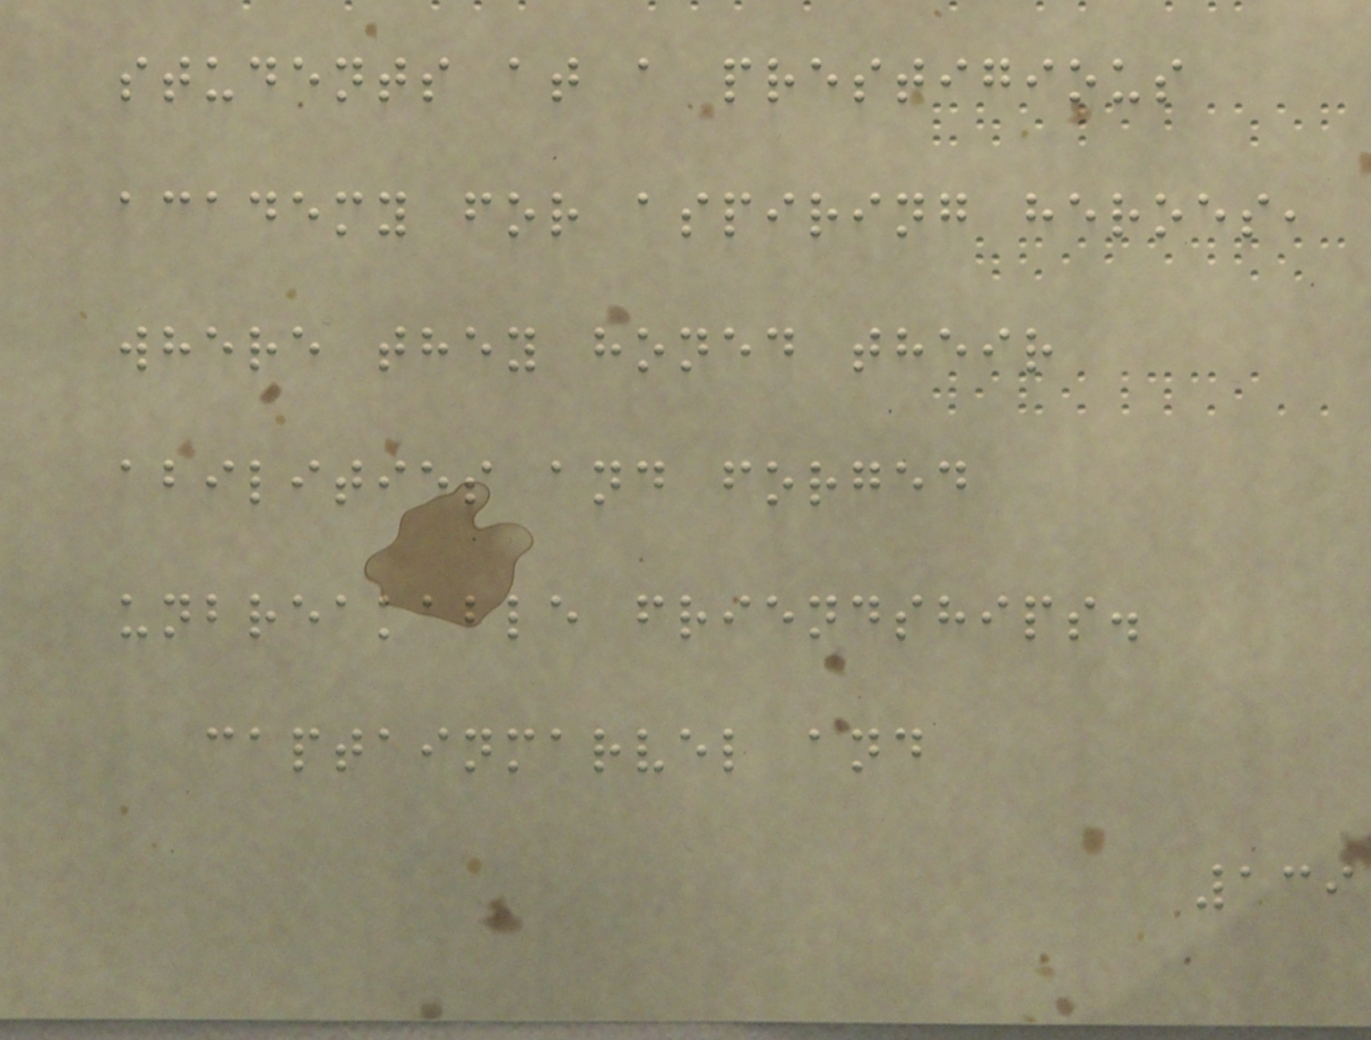students at a prestigious
academy for aspiring heroes,
where they honed their
abilities and forged
unbreakable friendships.
captainmarvel and
139
